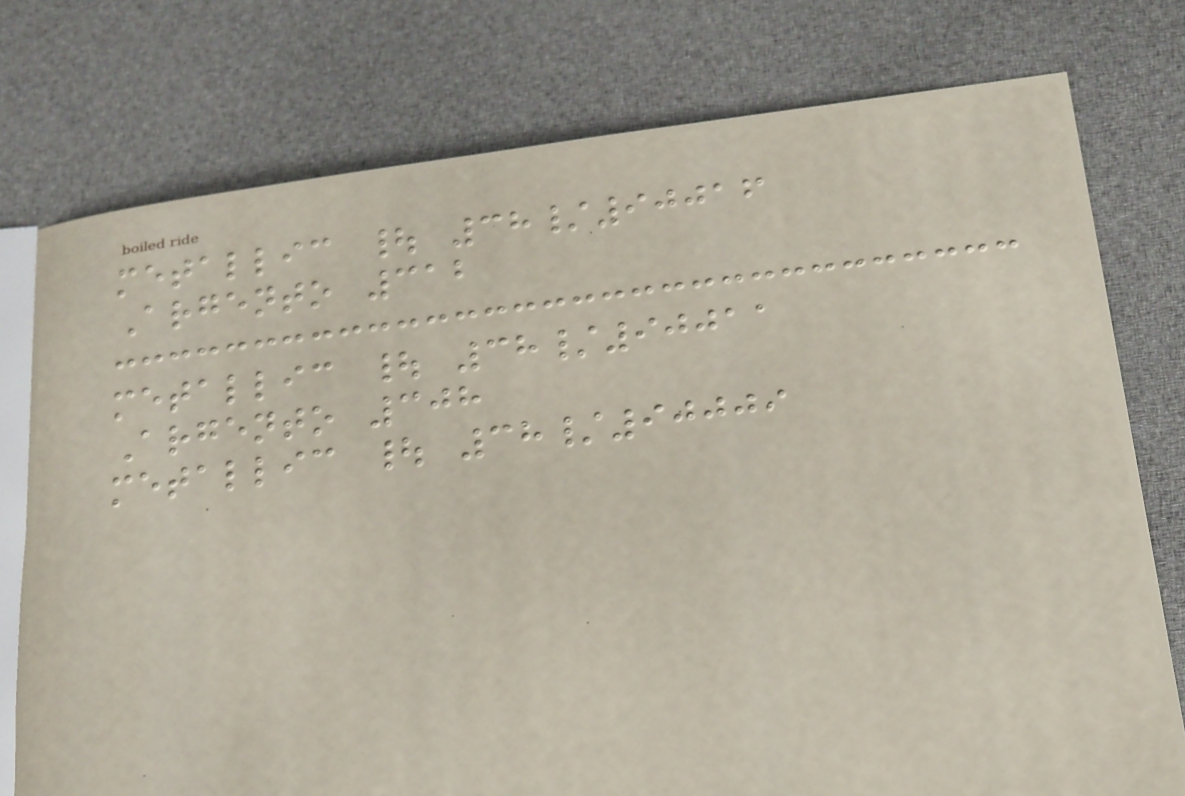metallic | 38/90016
Argento 312
metallic | 38/90011
Argento 308
metallic | 38/90009
